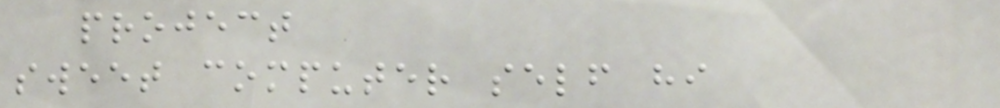project
sweet computer self hi
